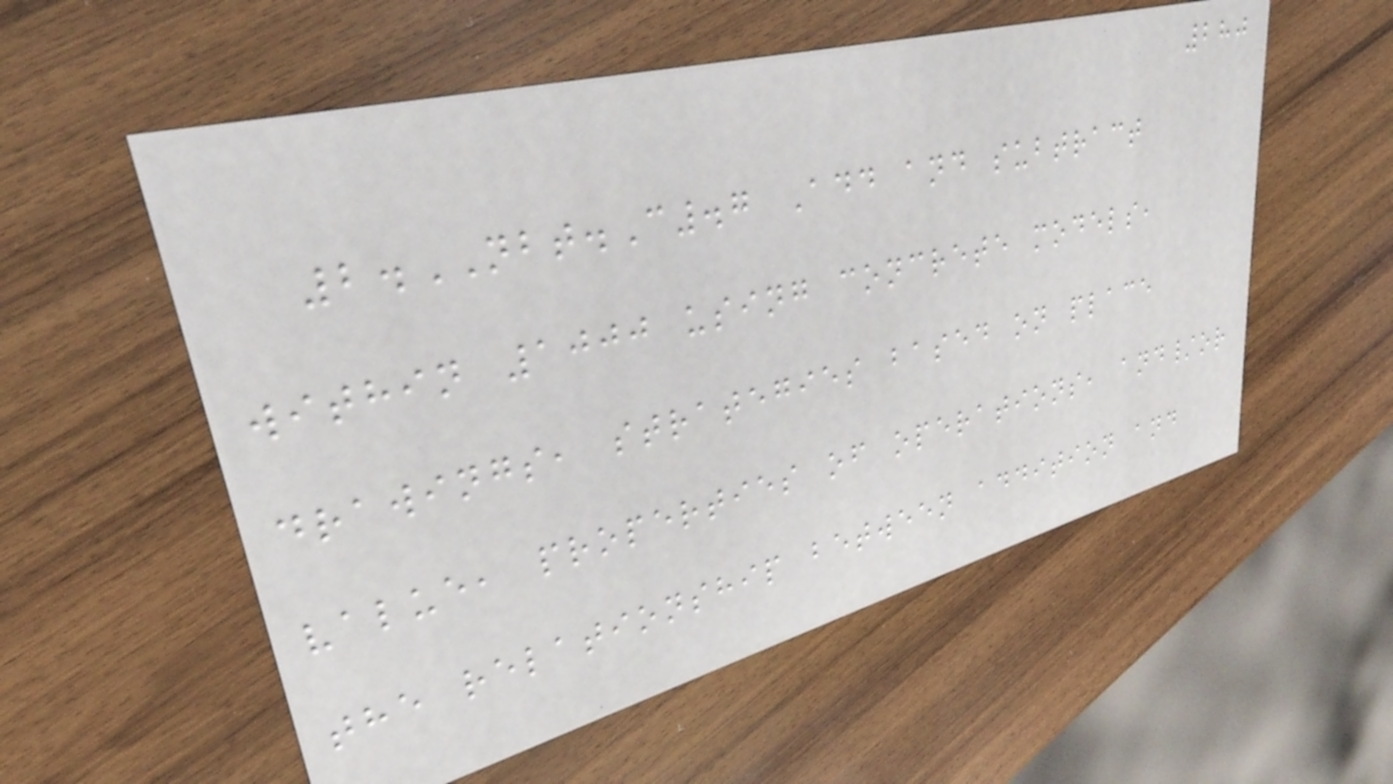280
2.NBT.C.7 Add and subtract
within 1000 using concrete models,
drawings, strategies based on place
value, properties of operations, and/or
the relationship between addition and
